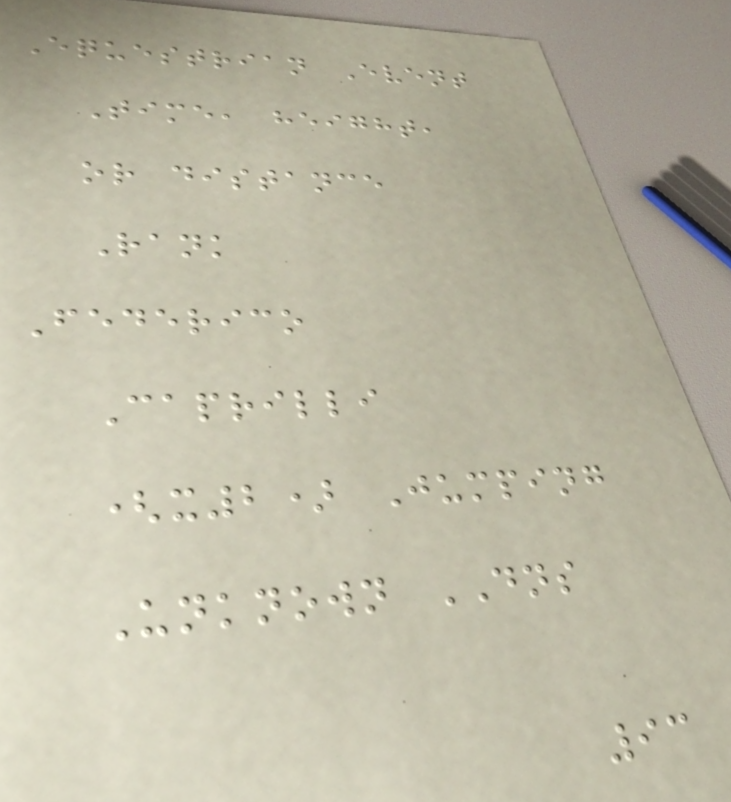Equestrian Event
Time, height,
or distance
Rank
Federico
Caprilli
(x2) Jumping
Unknown DNS
93
